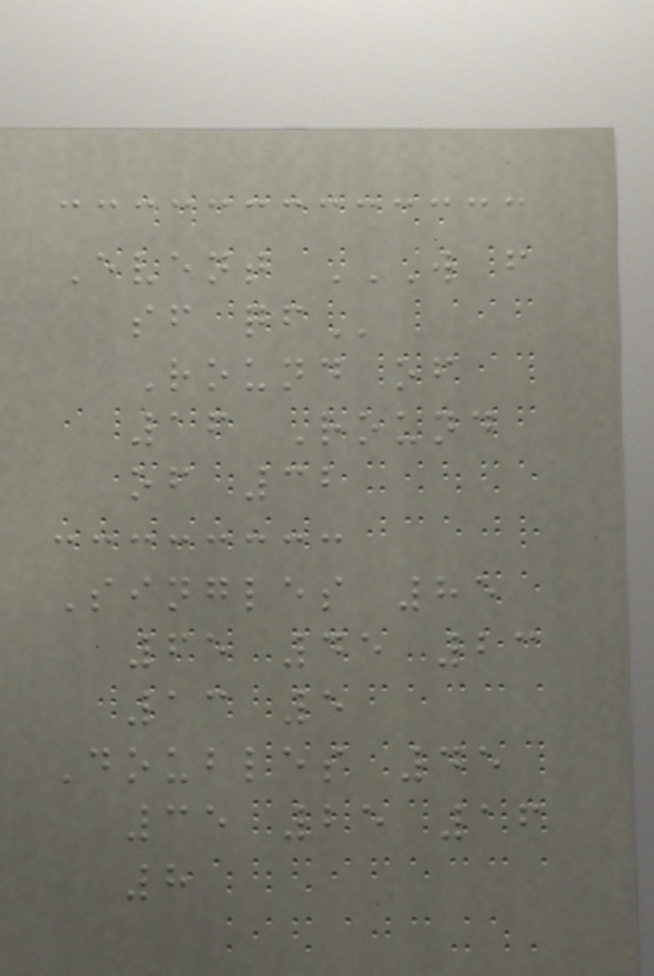Event W F
SF QF
Round of
16 Round
of 32
Singles 85
65 45 23
13 5
Doubles 45
35 25 16
8
